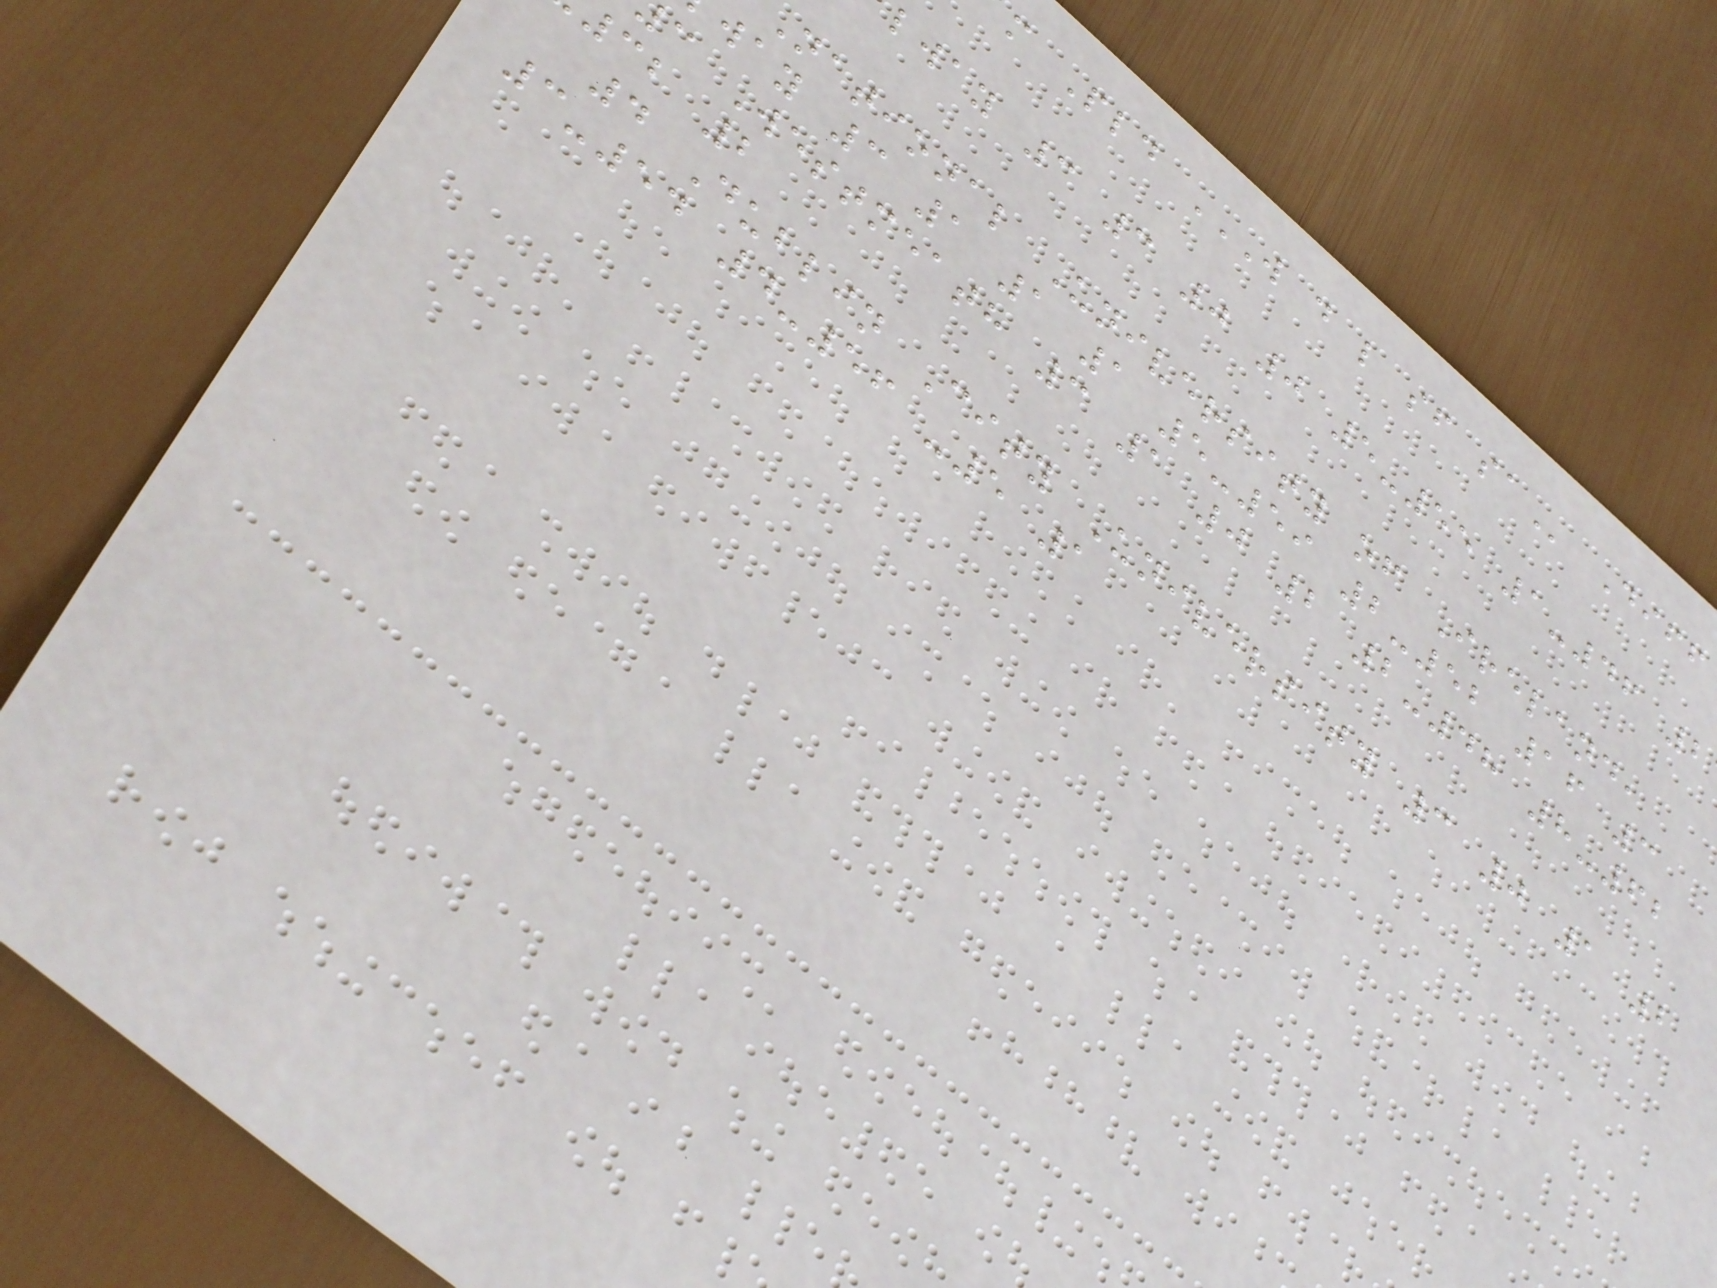m Pld W D L SF SA Diff
lway 3 3 0 0 5-55 1-46 2
National University of Ireland,
way 3 1 1 1 5-59 2-52 16 3
c Westmeath 3 1 0 2 2-48 8-62
32 2
4 Dublin City University 3 0 1 2
3-54 4-56 -5 1
